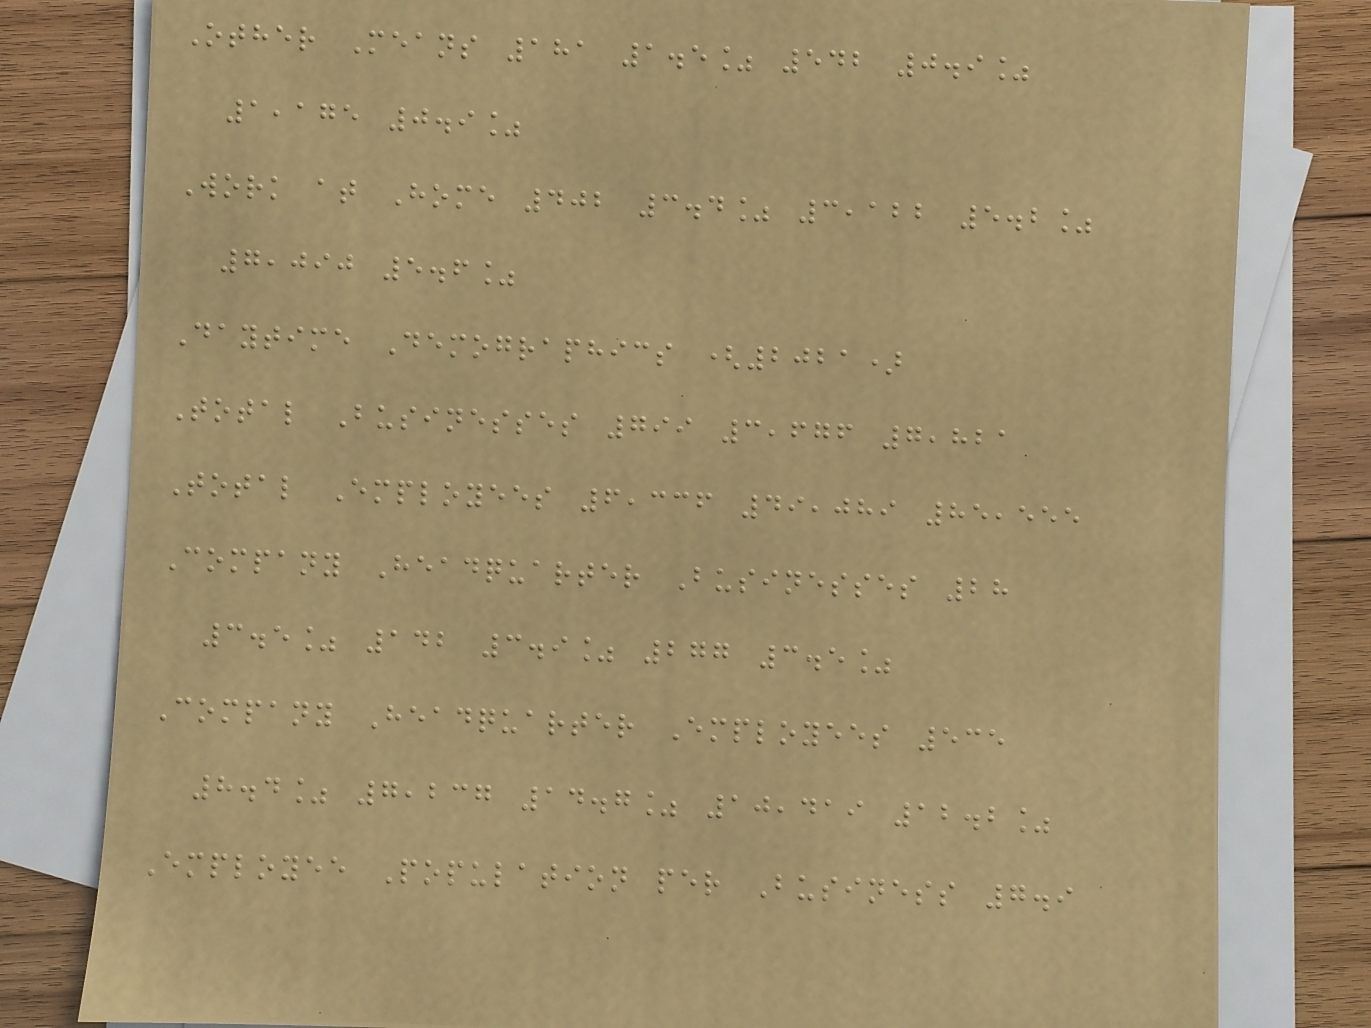Other Means 181 1.5% 542 0.9%
1,175 0.9%
Work at Home 402 3.4% 3,122 5.2%
7,090 5.6%
Daytime Demographics (2021)
Total Businesses 799 3,676 7,821
Total Employees 6,336 49,089 85,555
Company Headquarter Businesses 28
3.5% 142 3.9% 277 3.5%
Company Headquarter Employees 535
8.4% 7,237 14.7% 10,419 12.2%
Employee Population per Business 7.9
